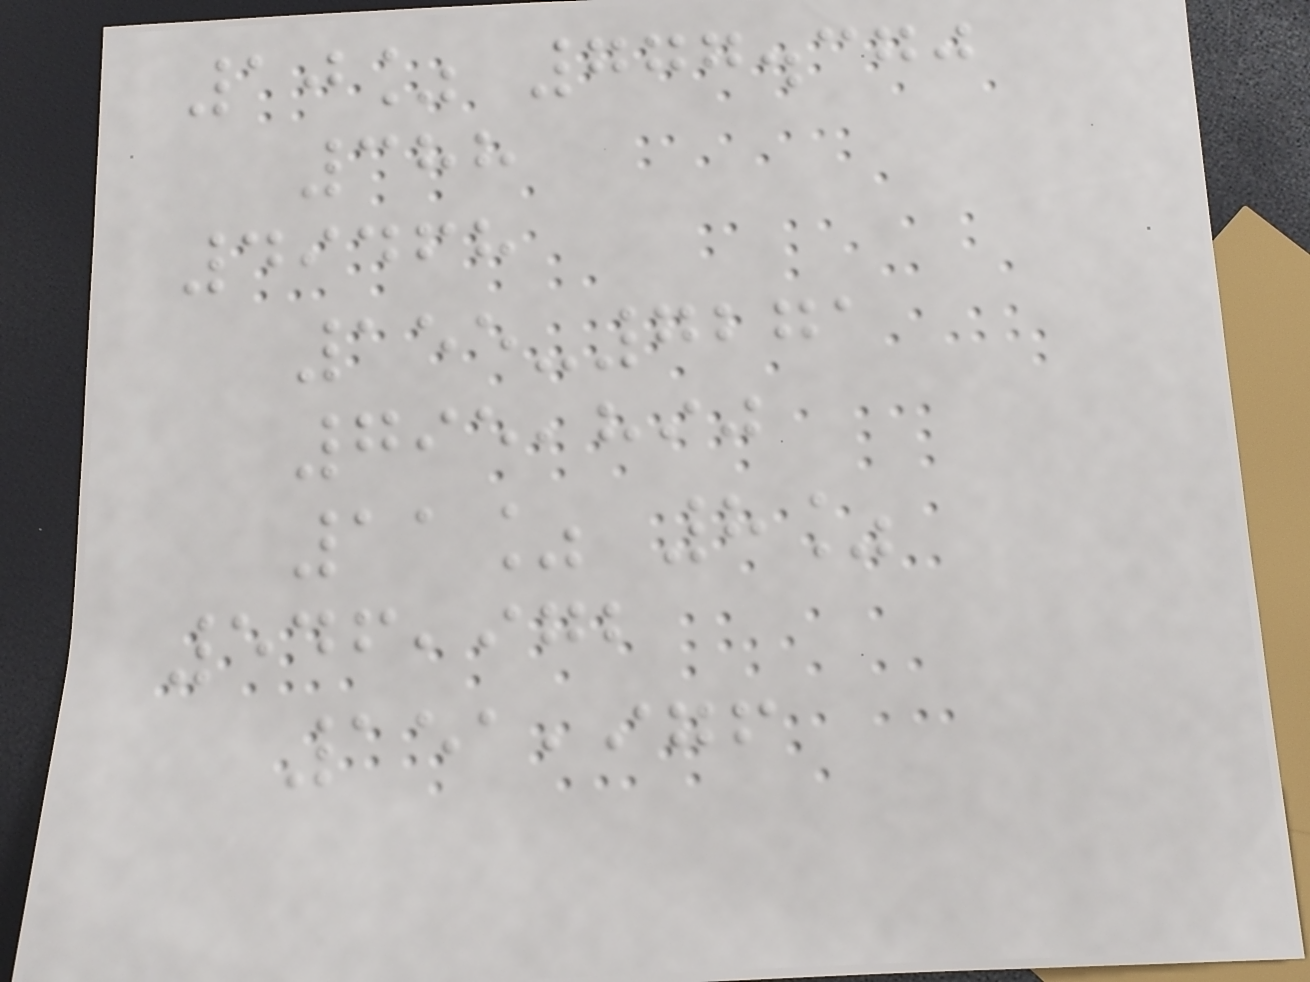10% 777.370
388
49468
155-7271
795,890
11% 8%
546,972
151,976
